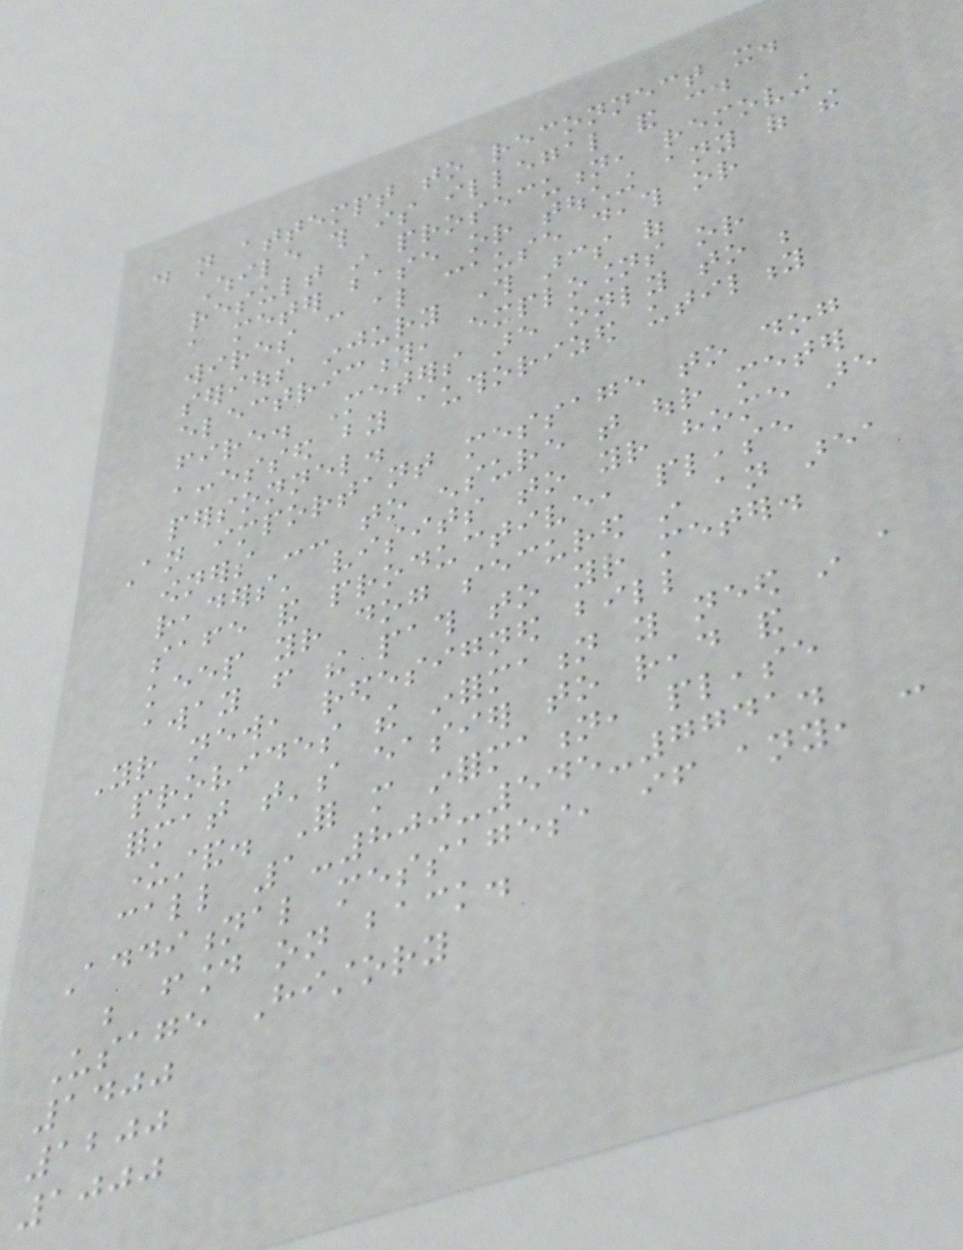do not attempt to reconnect it.
While this is illegal and could
result in prosecution, removing
a meter base or touching any of the
wires can also cause death or
serious injury through arcs of
electricity, explosions or
fire. Meters are only to be
accessed by authorized utility
personnel.
An important message to dog
owners -- to ensure that our meter
readers' visits to your home are
safe and productive, please
keep your dog secured in an area
away from the path to your meter.
Your new, redesigned bill
provides the information you need in a
format that's easier to read and
understand. For more information, please
call 1-800-545-7741.
Additional messages, if any, can
be found on back.
Usage History
1400
1200
1000
